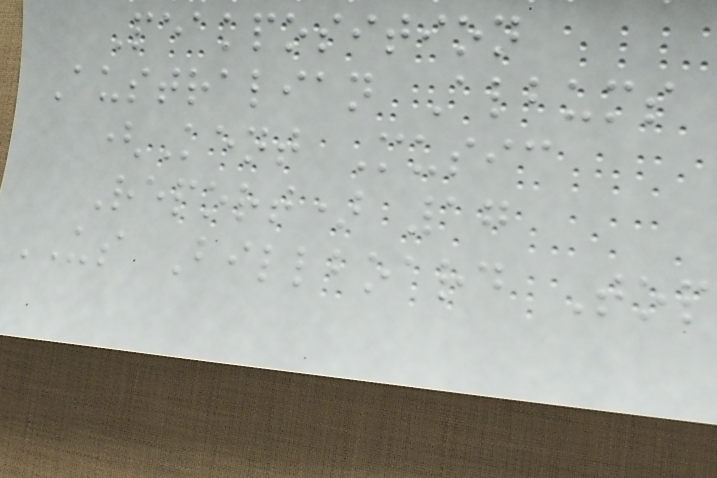Peakposition
Australian Albums
(Kent Music
Report) 17
US Billboard Top
